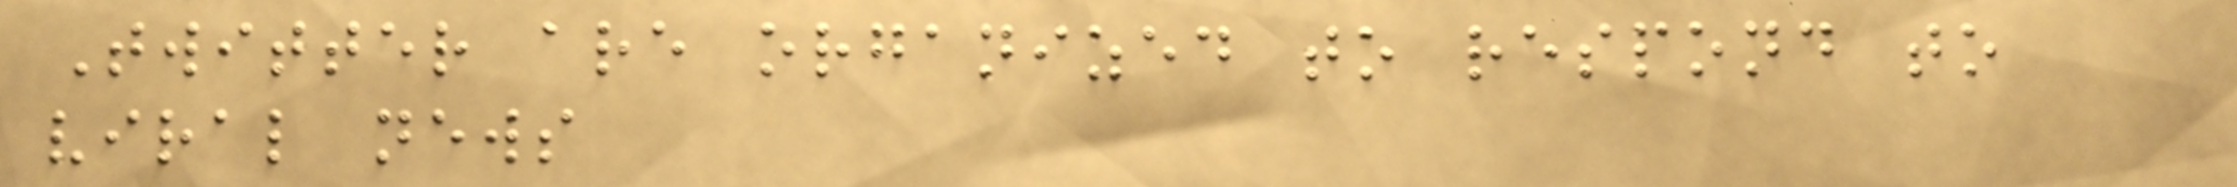Twitter are organized to respond to
viral news
